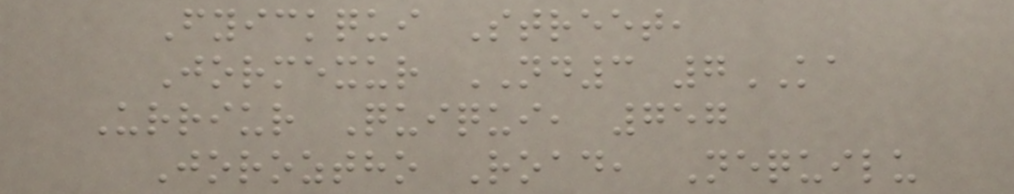Fyickqui Street,
Jormexur ND3 7KA
Urriur Quiqui, 757
Joroztho Road, Nequilu
